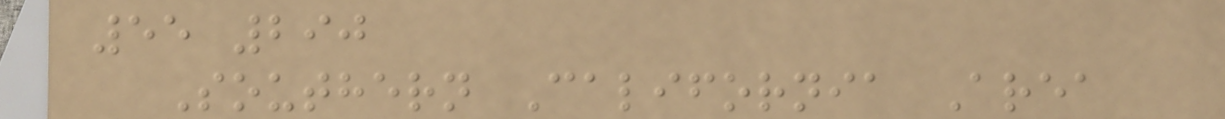55 290
Southern California Area
